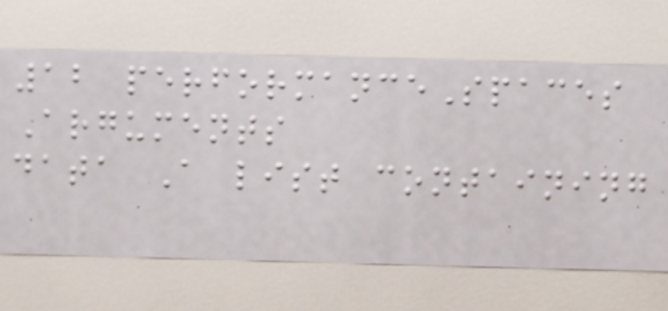12 performanceSpaces
Arguments
data A list containing
